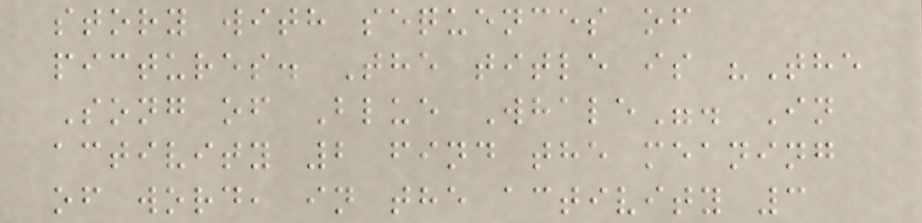story with sequences of
pictures. The title is "The
Song of Blue Whale". In
activity 2 find the meaning
of word, in the activity 3
